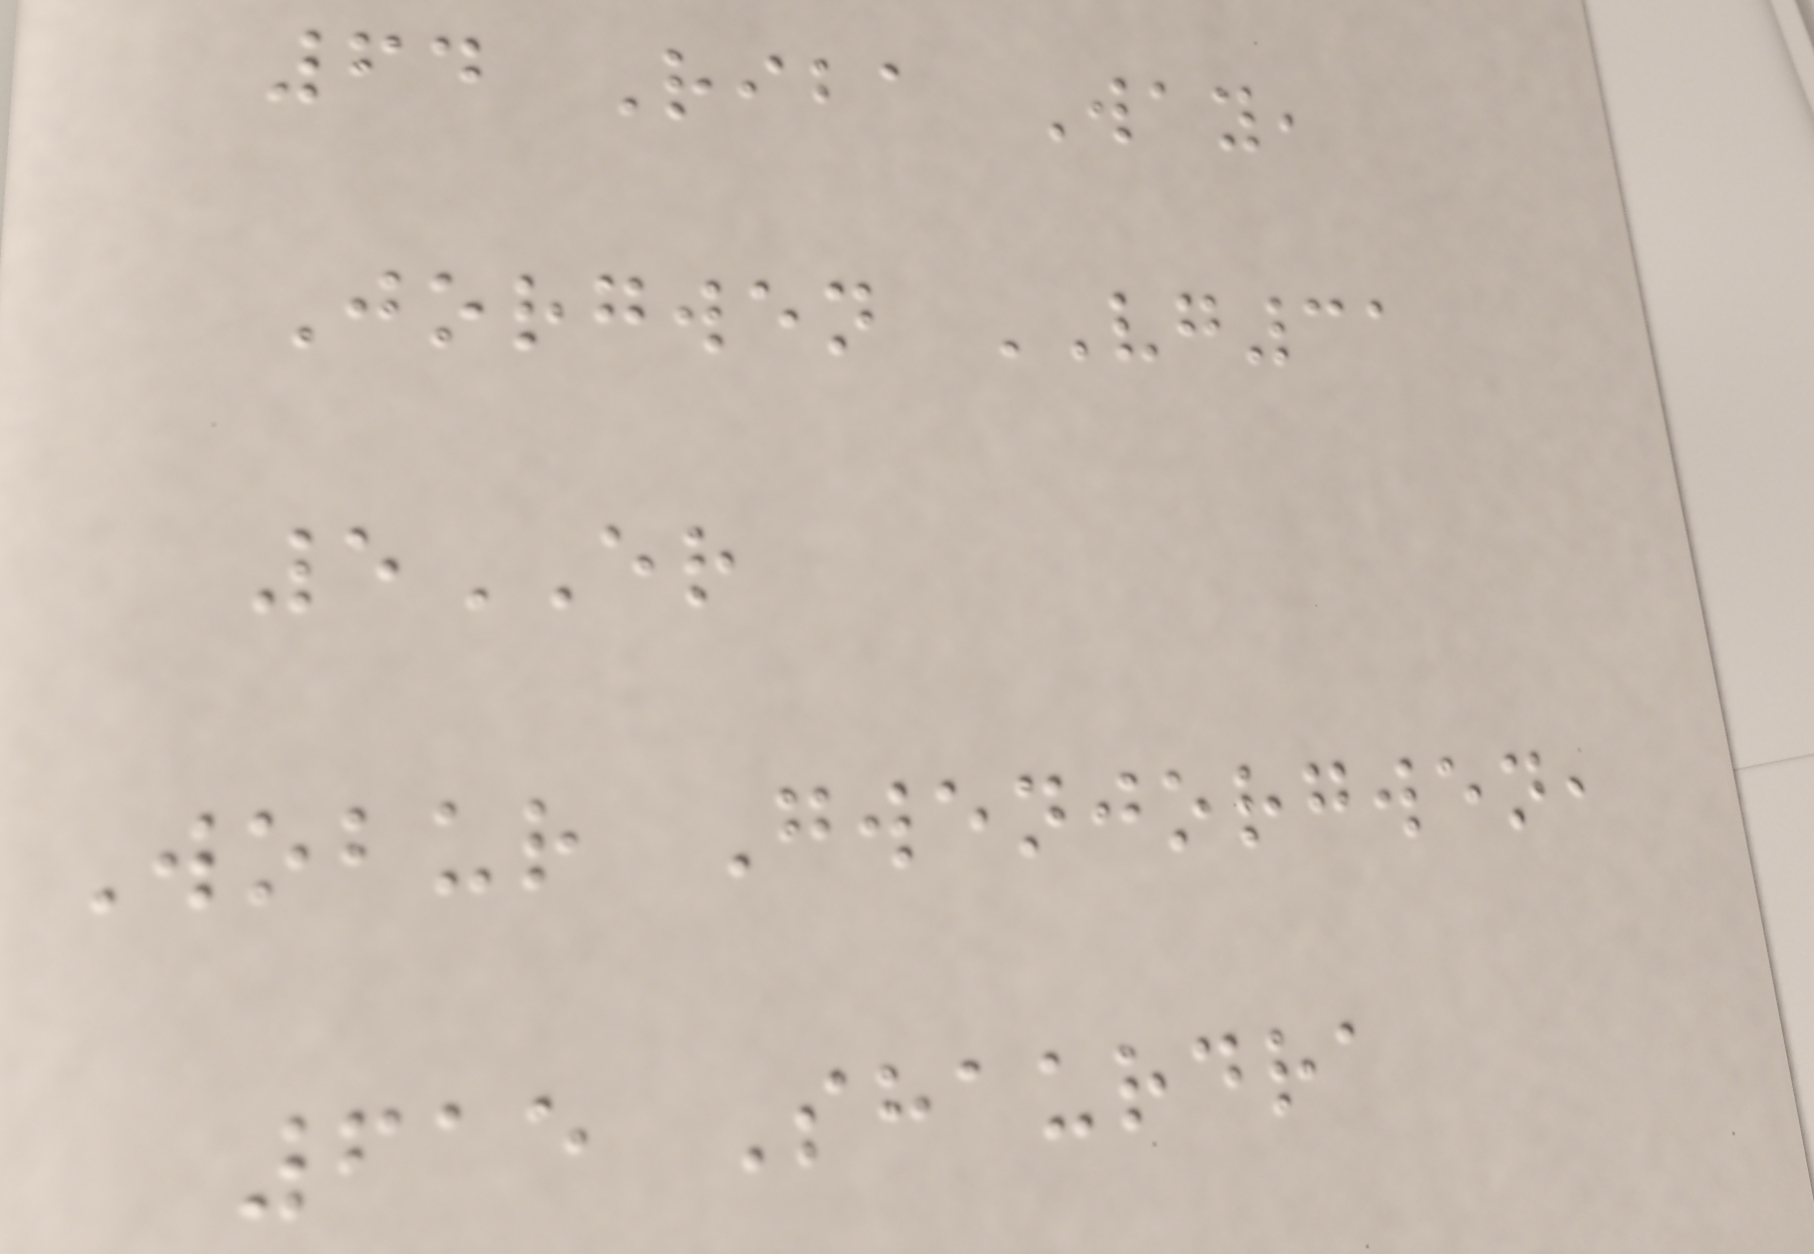64 Riba Way,
Jorgwen VG31
5ER
Wobur Gwenjorgwen,
615 Shaurdra
